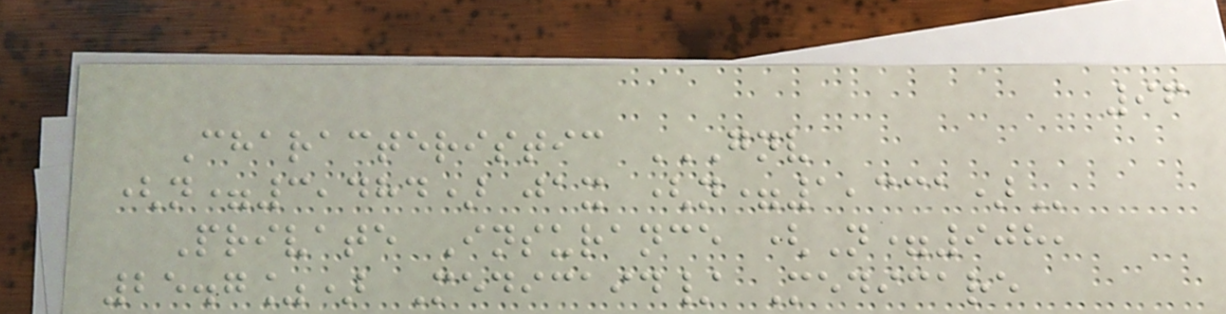96
Characteristic GNV
(N=3,484) JAX (N=1,331)
Private Insurance (N=908,
25.7%) Medicaid/ Medicare
